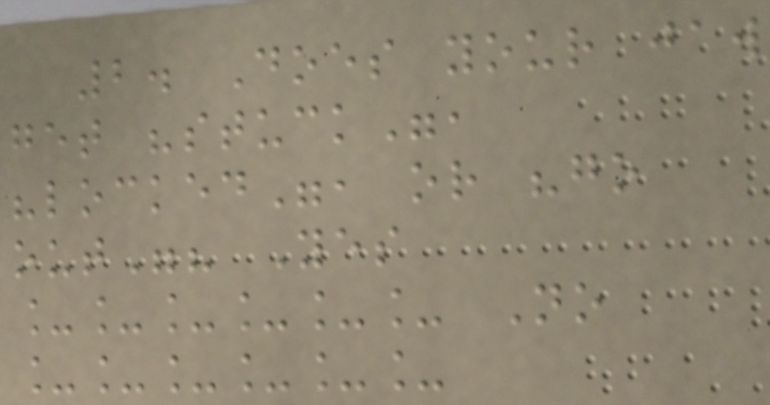2. Does your jaw
get "stuck",
"locked", or "go
out"? Yes
______ No
______
